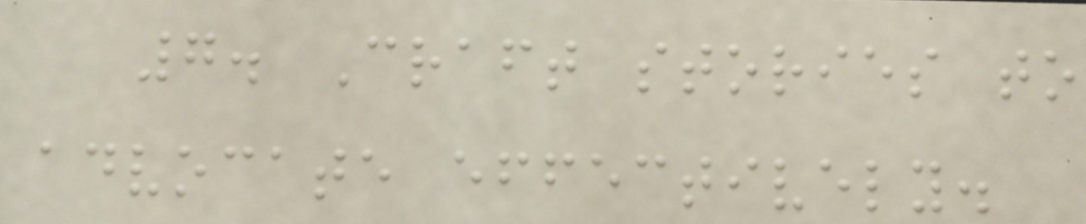7. Craft stories to
advocate effectively.
